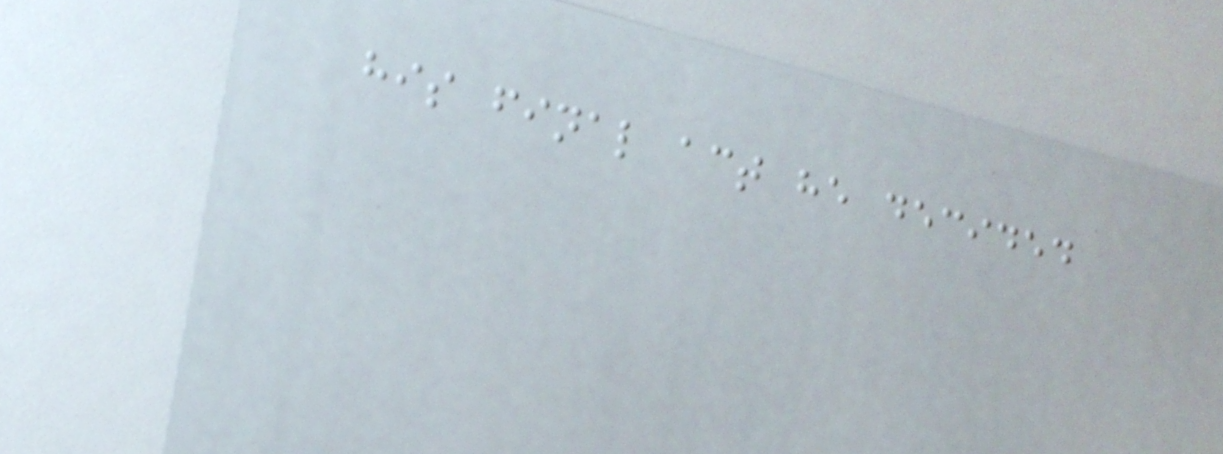his final act he decided
